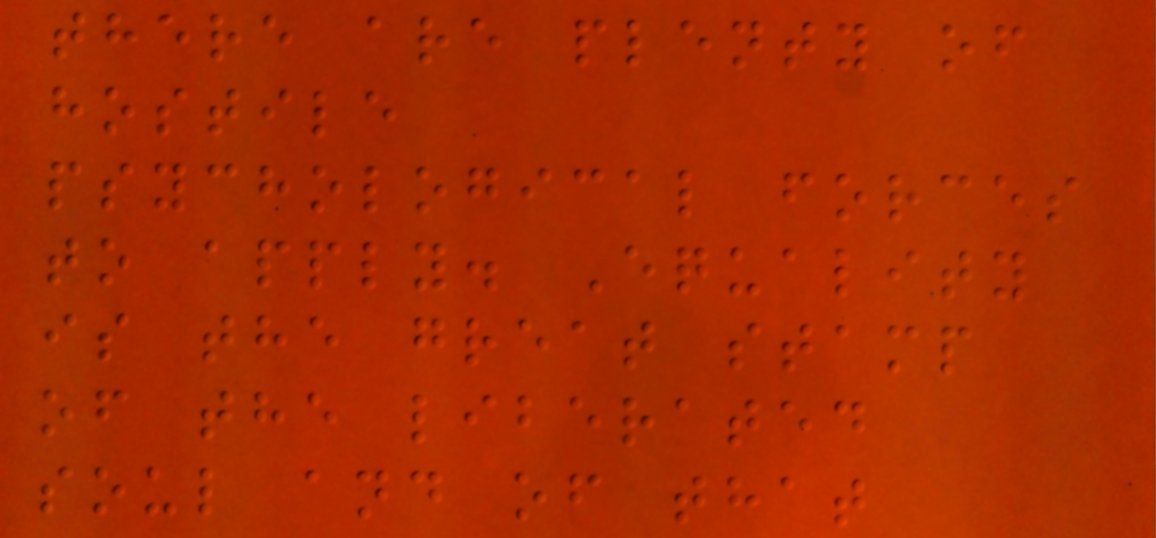there are plenty of
hostile
psychological forces
to apply. Equality
is the great stamp
of the liberated
soul and of that
